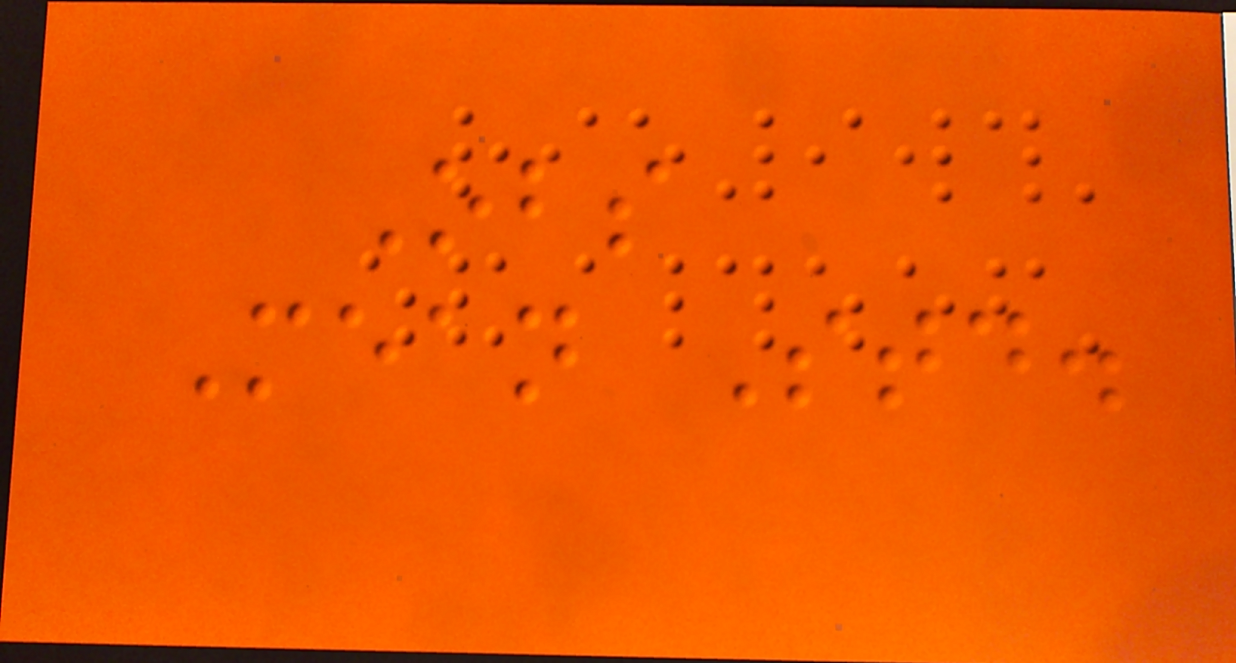Obs
Mean Std.
